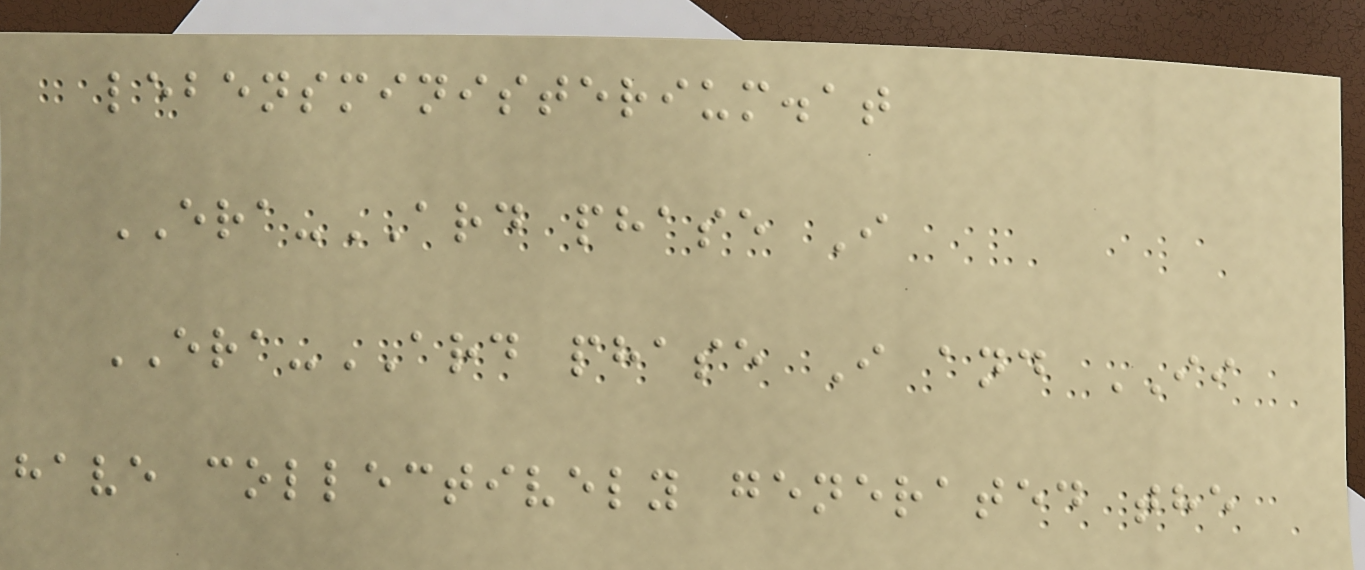lebensministerium.at
ERA-ARD phase I
ERA-ARD phase I and II
have collectively generated the
